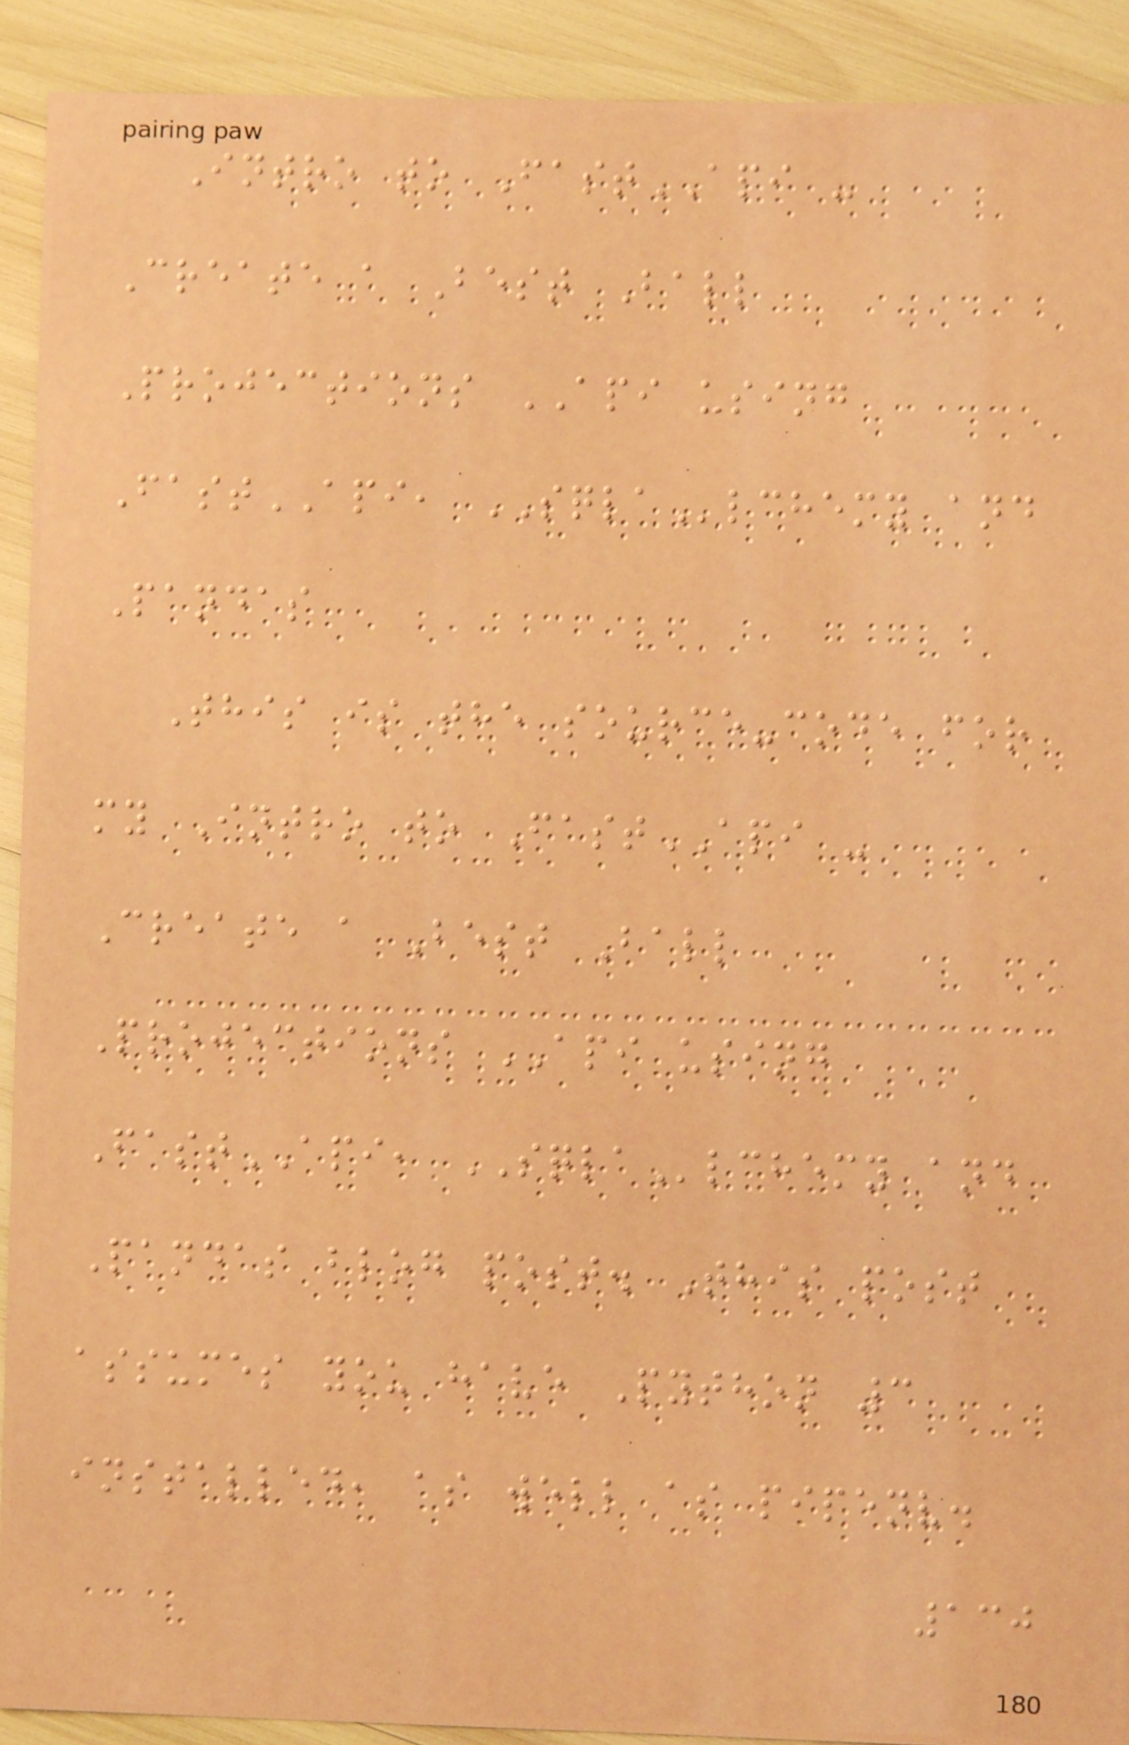Intro to FastAPI -
Create a Best Ball
Projections API using
FastAPI, SQLAlchemy and
Pandas
This is the source-code for
my Intro to FastAPI -
Create a Best Ball
Projections API using
FastAPI, SQLAlchemy and
Pandas blog post. This post
assumes you have Python 3
installed, as well as pipenv.
130
